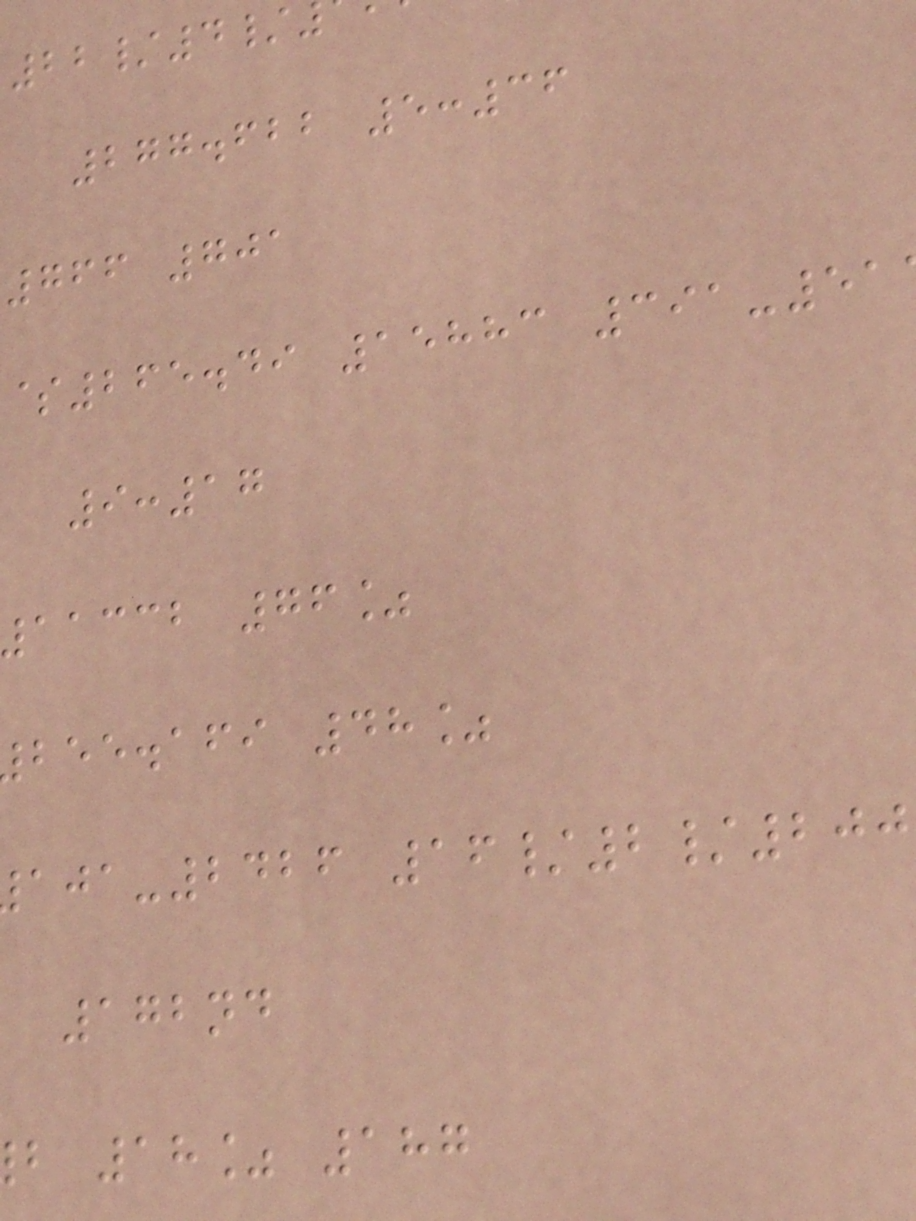22/4/
277.622 5:36
766 701
$265.49 15883 391-51
9:17
11332 76%
bee.afi 48%
-2426 16/2/200
172nd
b 18% 187
